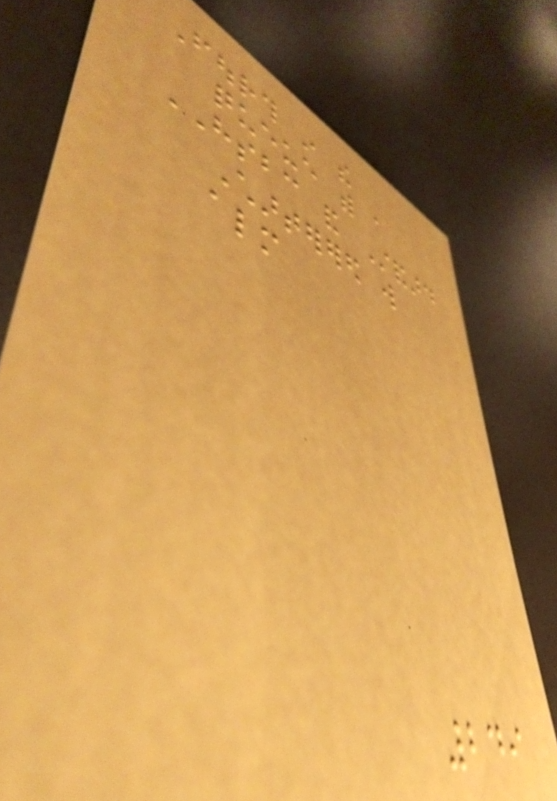Fourth in the
queue with a
HSBC and Standard
Charterered will
almost
249
